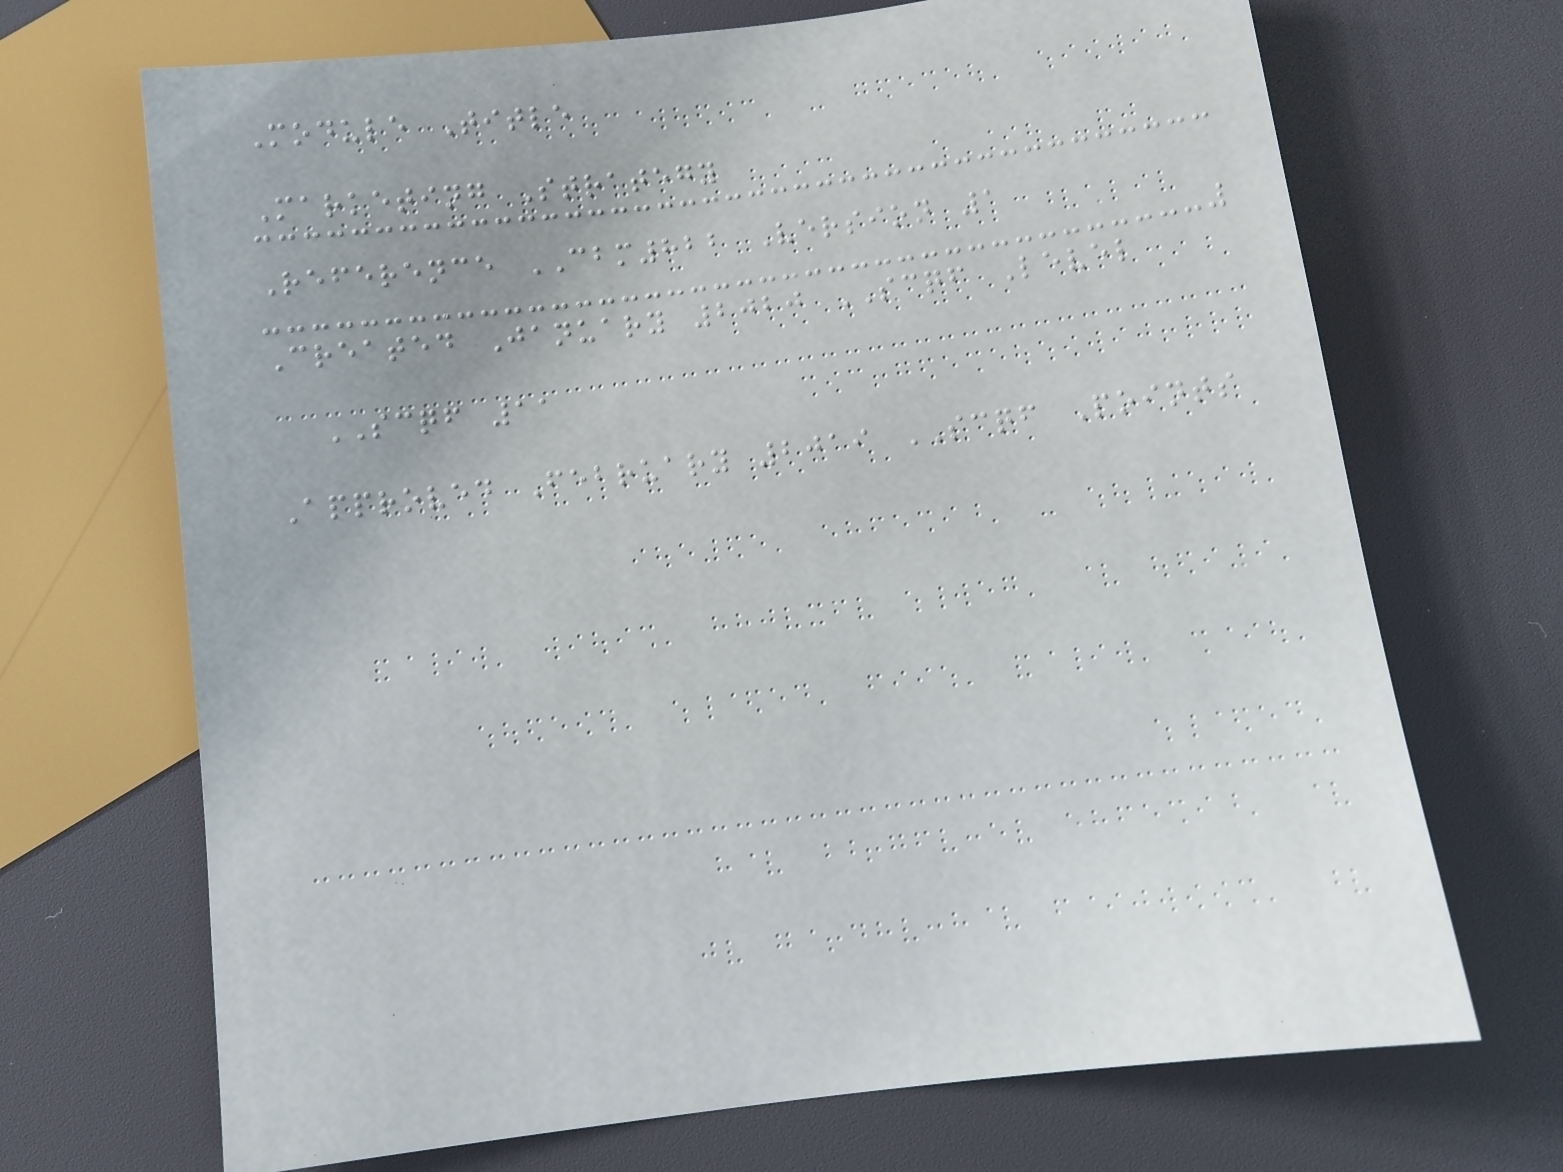Module Title
Marketing Strategy
Reference CBM822 Version 1
Created January 2020 SCQF Level
SCQF 11
Approved February 2019 SCQF Points
